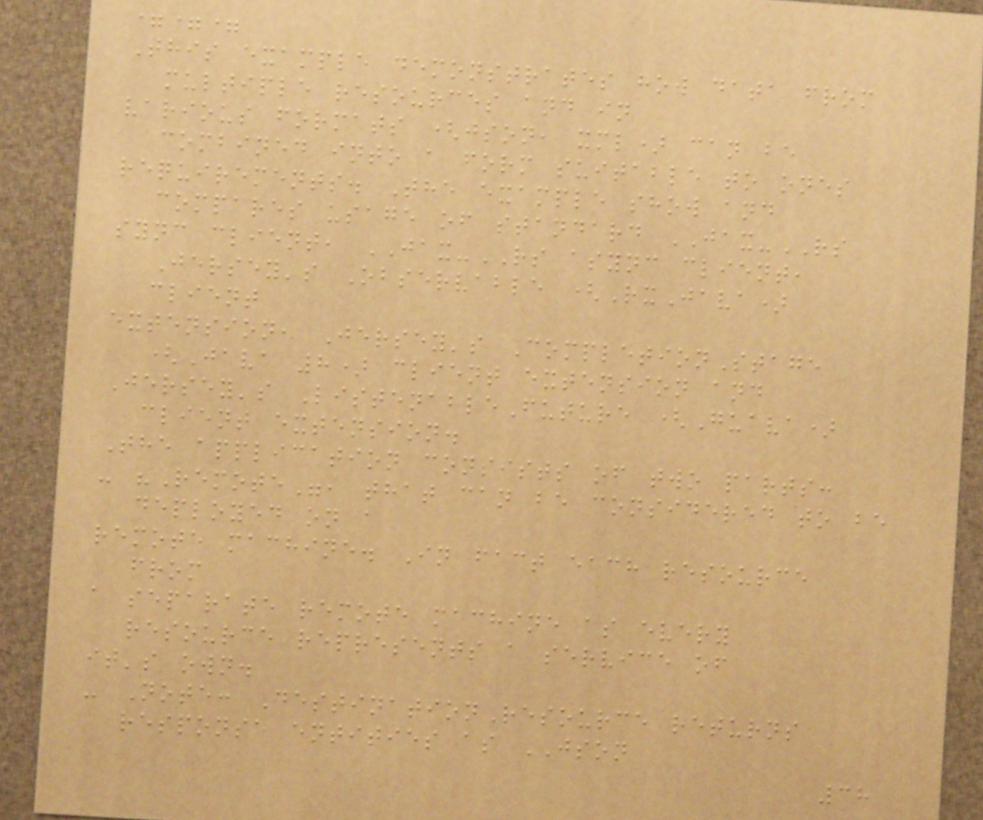===
This example demonstrates how data from
multiple resources and in
various formats (json, xml) can be
combined into a form suitable to ones
requirements. The example show and
compares usage of standard JAX-RS
sync client, JAX-RS async client,
Jersey's Observable (RxJava)
client
extension, Jersey's CompletionStage
(Java 8) client extension and
Jersey's ListenableFuture (Guava)
client extension.
The application consists of two parts:
- "Remote", that can be considered to be
deployed on a
remote machine. In fact each resource
from
a separate remote machine as every
resource represents a service of
it's own.
- Note: DestinationResource returns
response entities as JSON
38
